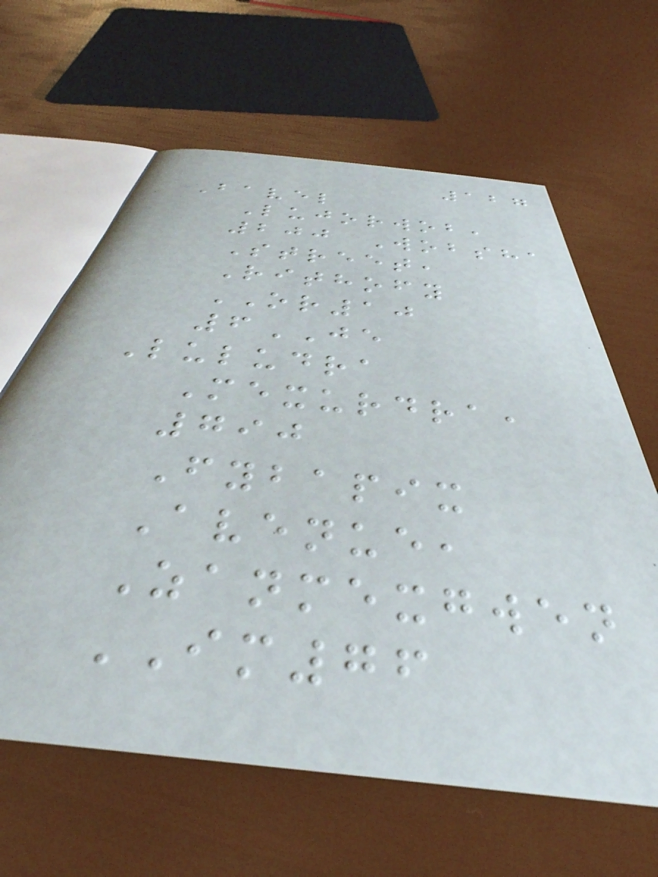127
Bavel
Lujorwob,
200 Wobsha
Street,
Rithofy
OR10
6JE
Luludra
Mexurdra,
790
Fybapix
Avenue,
Zanmexgwen
IM76
